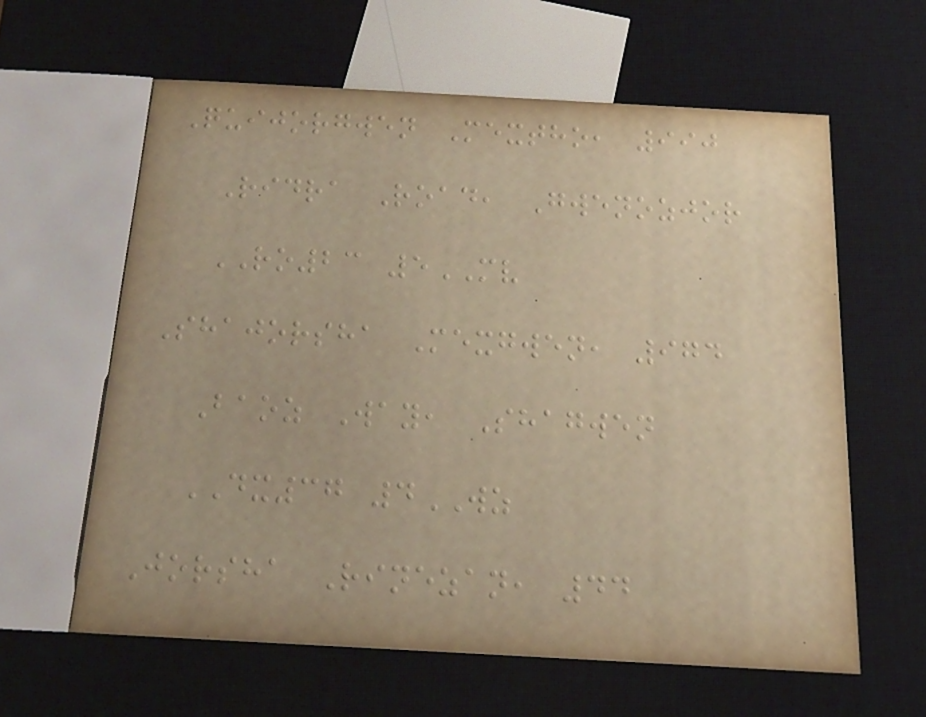Quijorgwen Mextho, 990
Ridra Road, Gwenozjor
RO23 5MV
Shajorsha Mexgwen, 974
Baoz Way, Shagwen
DX37 4WZ
Jorsha Rinezan, 44
